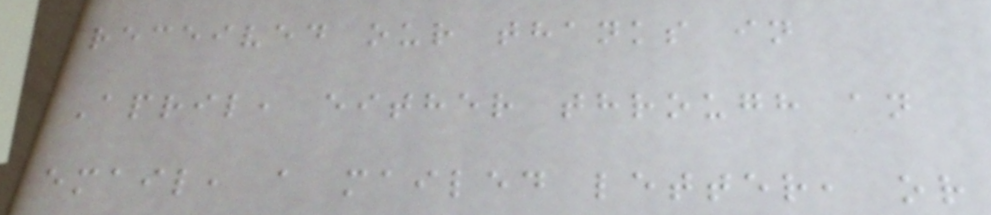received our thanks in
April, either through an
email, a mailed letter, or
